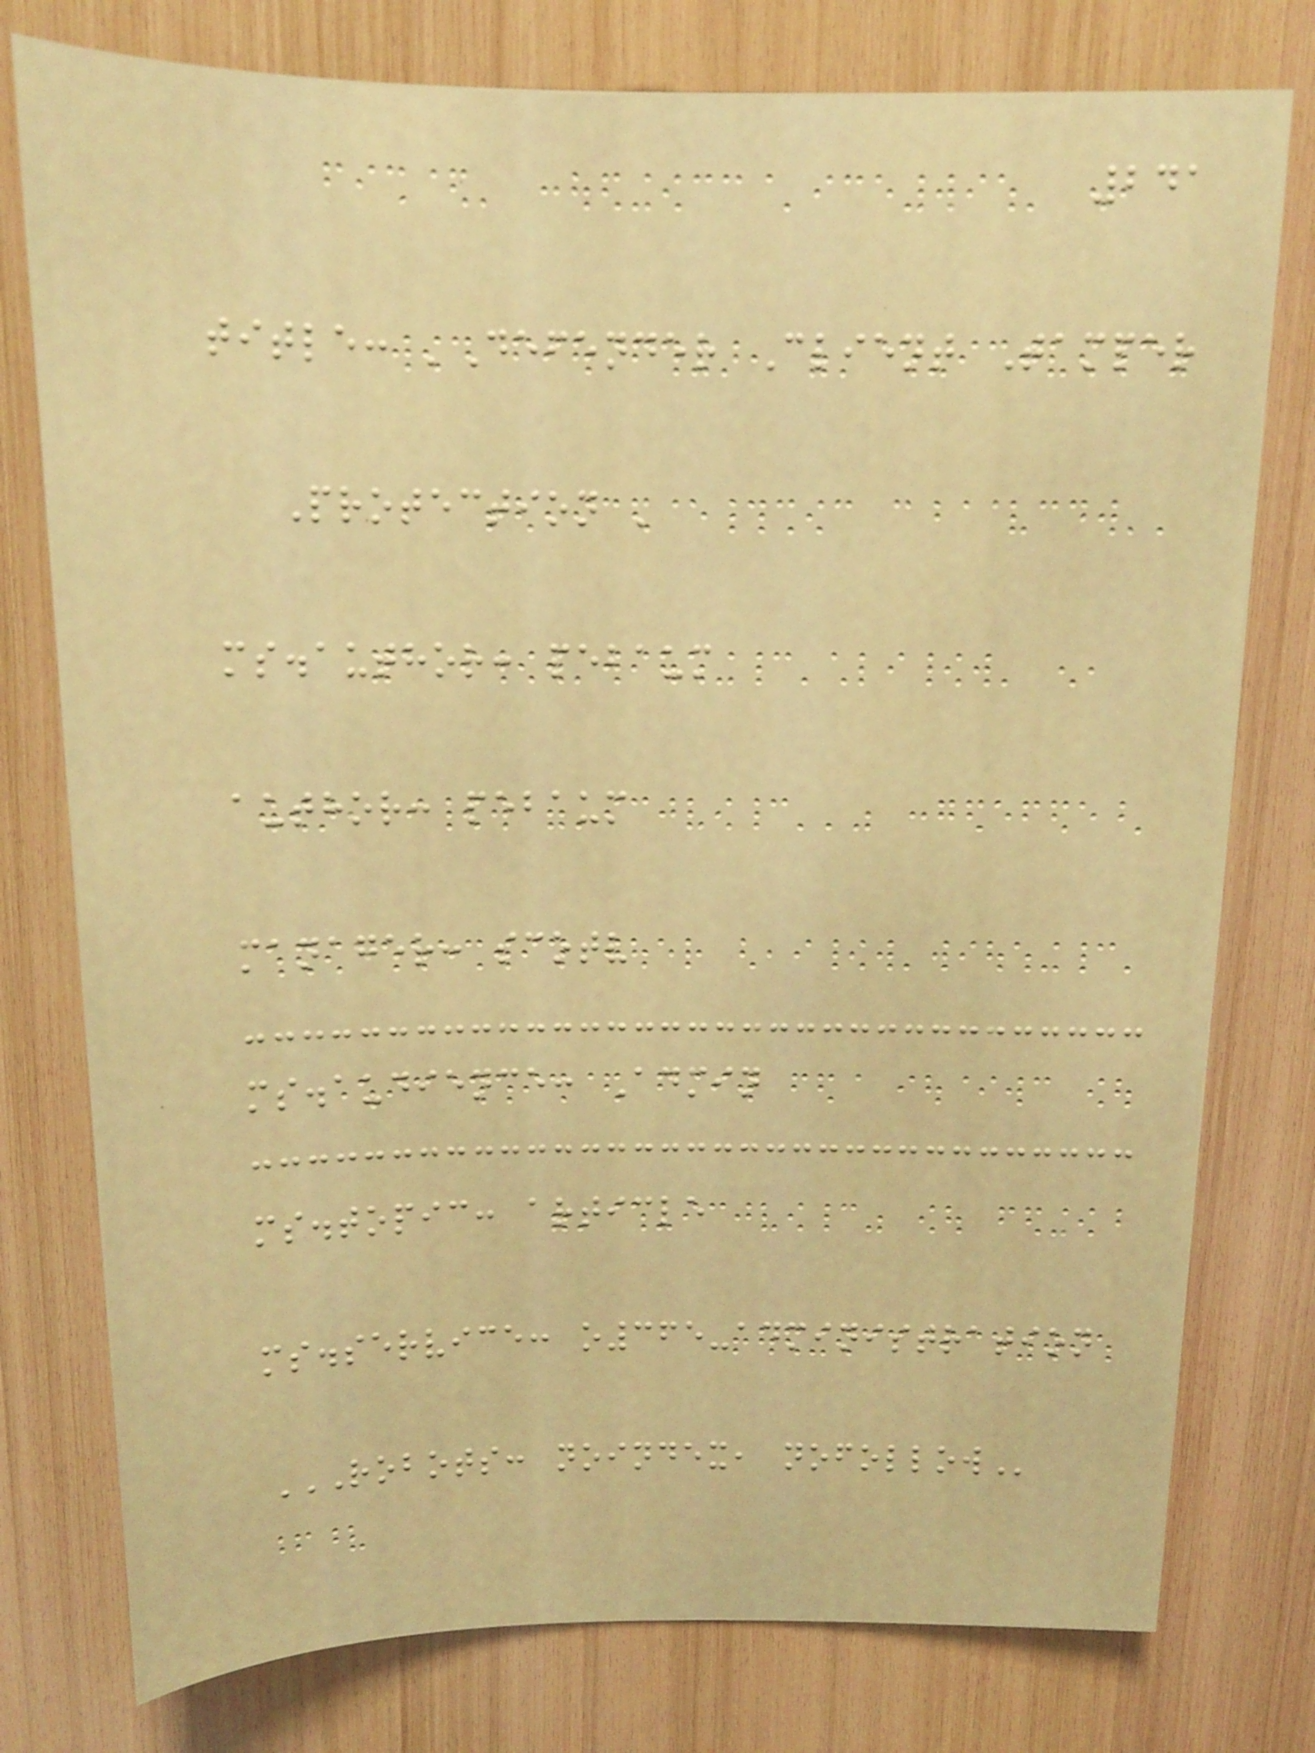241
title: 'Defender Client Tamper
Protection '
ms.author: pebaum
author: pebaum
manager: scotv
ms.audience: Admin
ms.topic: article
ms.service: o365-administration
ROBOTS: NOINDEX, NOFOLLOW
